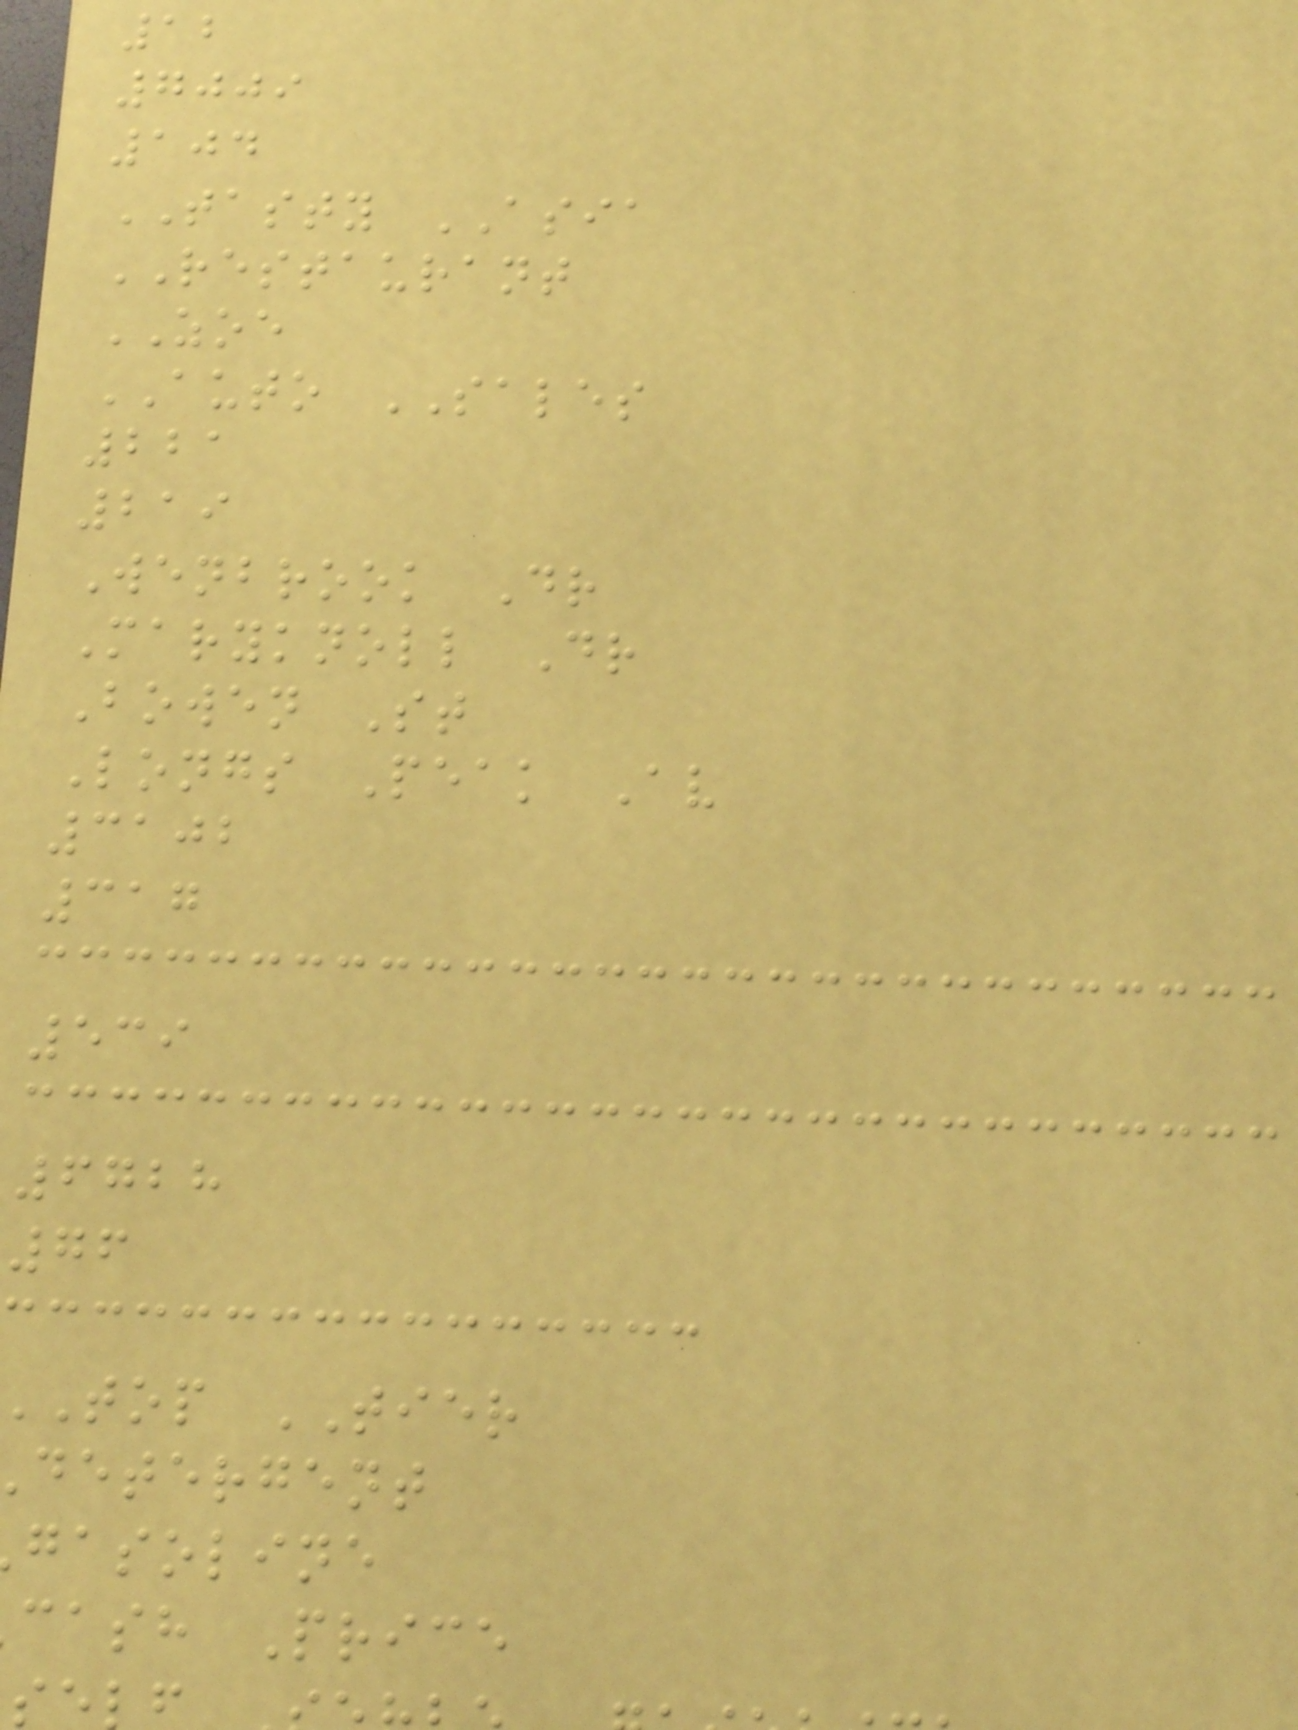12
7009
104
TASTY ASIA
RESTAURANT
ZOE
AUTO SALES
221
219
Wenbrook Dr
Maryknoll Dr
Bowen St
Longs Peak Av
3102
317
539
6728
76
top TIER
detergent
gasoline
cash Price
